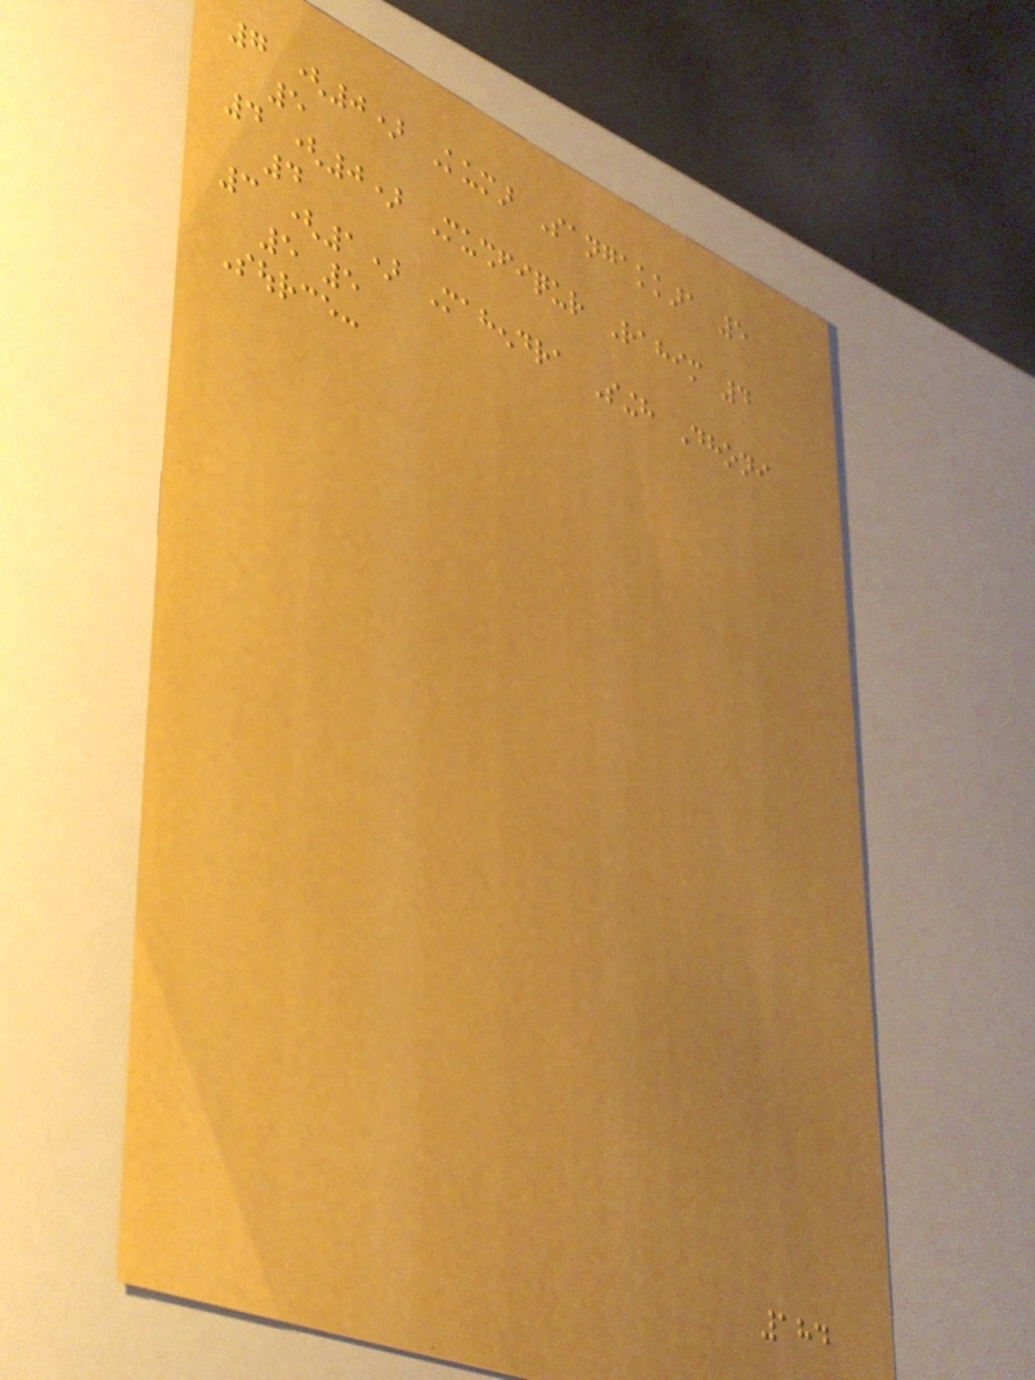7 (0) Kumar Sangakkara 5
5
4 (0) Mushfiqur Rahim 4
4
3 (1) Mahendra Singh Dhoni
5 5
Source:
184
